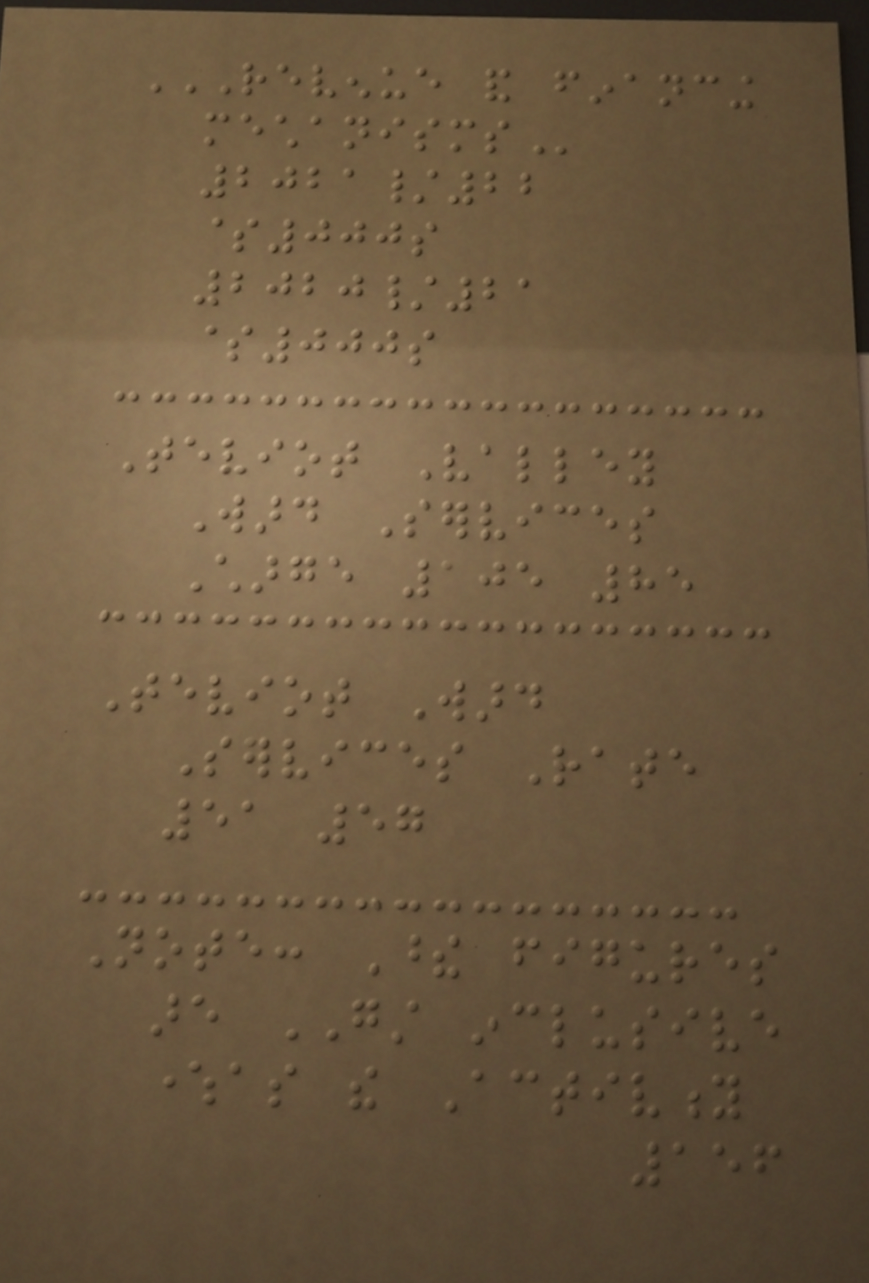REVENUE AND FINANCING
MECHANISMS
2021/22
$000s
2020/21
$000s
Teviot Valley
Ward Services
Charge 105 85
Teviot Ward
Services Rate
51 57
Note: These figures
are GST inclusive
whereas the Activity
156
